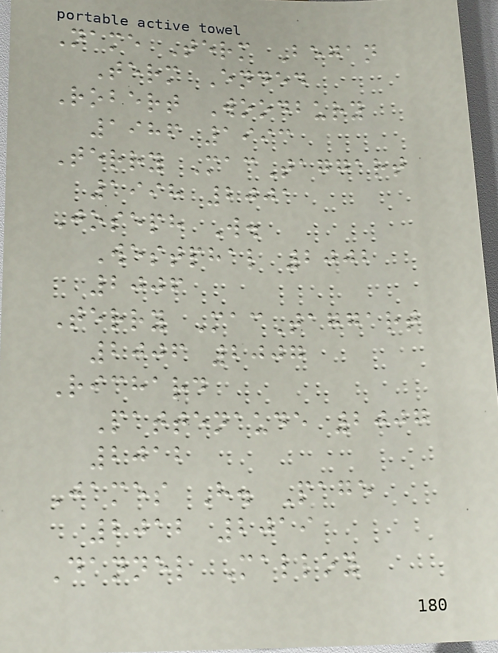Name Term Began
Term Ended
Robert Woodbury
1986 1993
Terry MacTaggart
1998 2001
Joseph W.
Westphal 2002
2006
Terry MacTaggart
2006 2007
Richard
Pattenaude 2007
2012
James H. Page
2012 2019
Dannel Malloy
